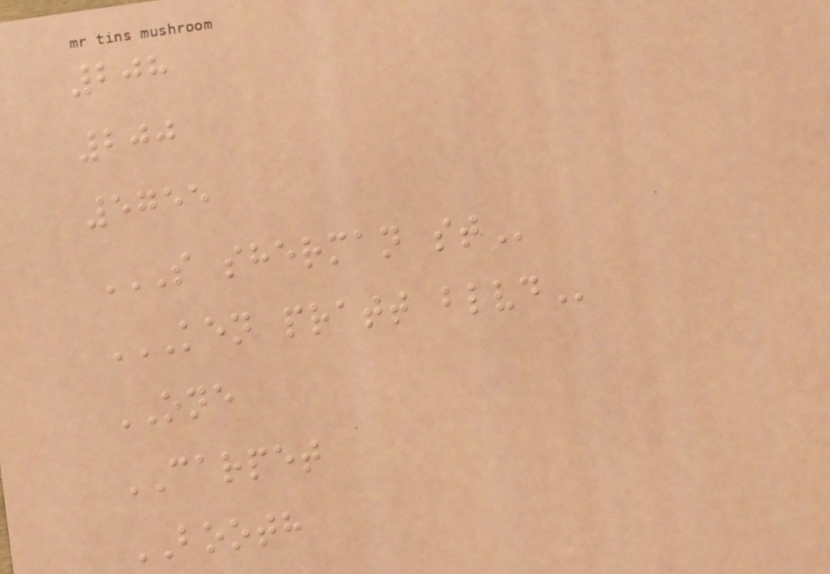208
200
5755
S SHERMAN ST
KEN PRATT BLVD
ONE
CARPET
BOOTH
